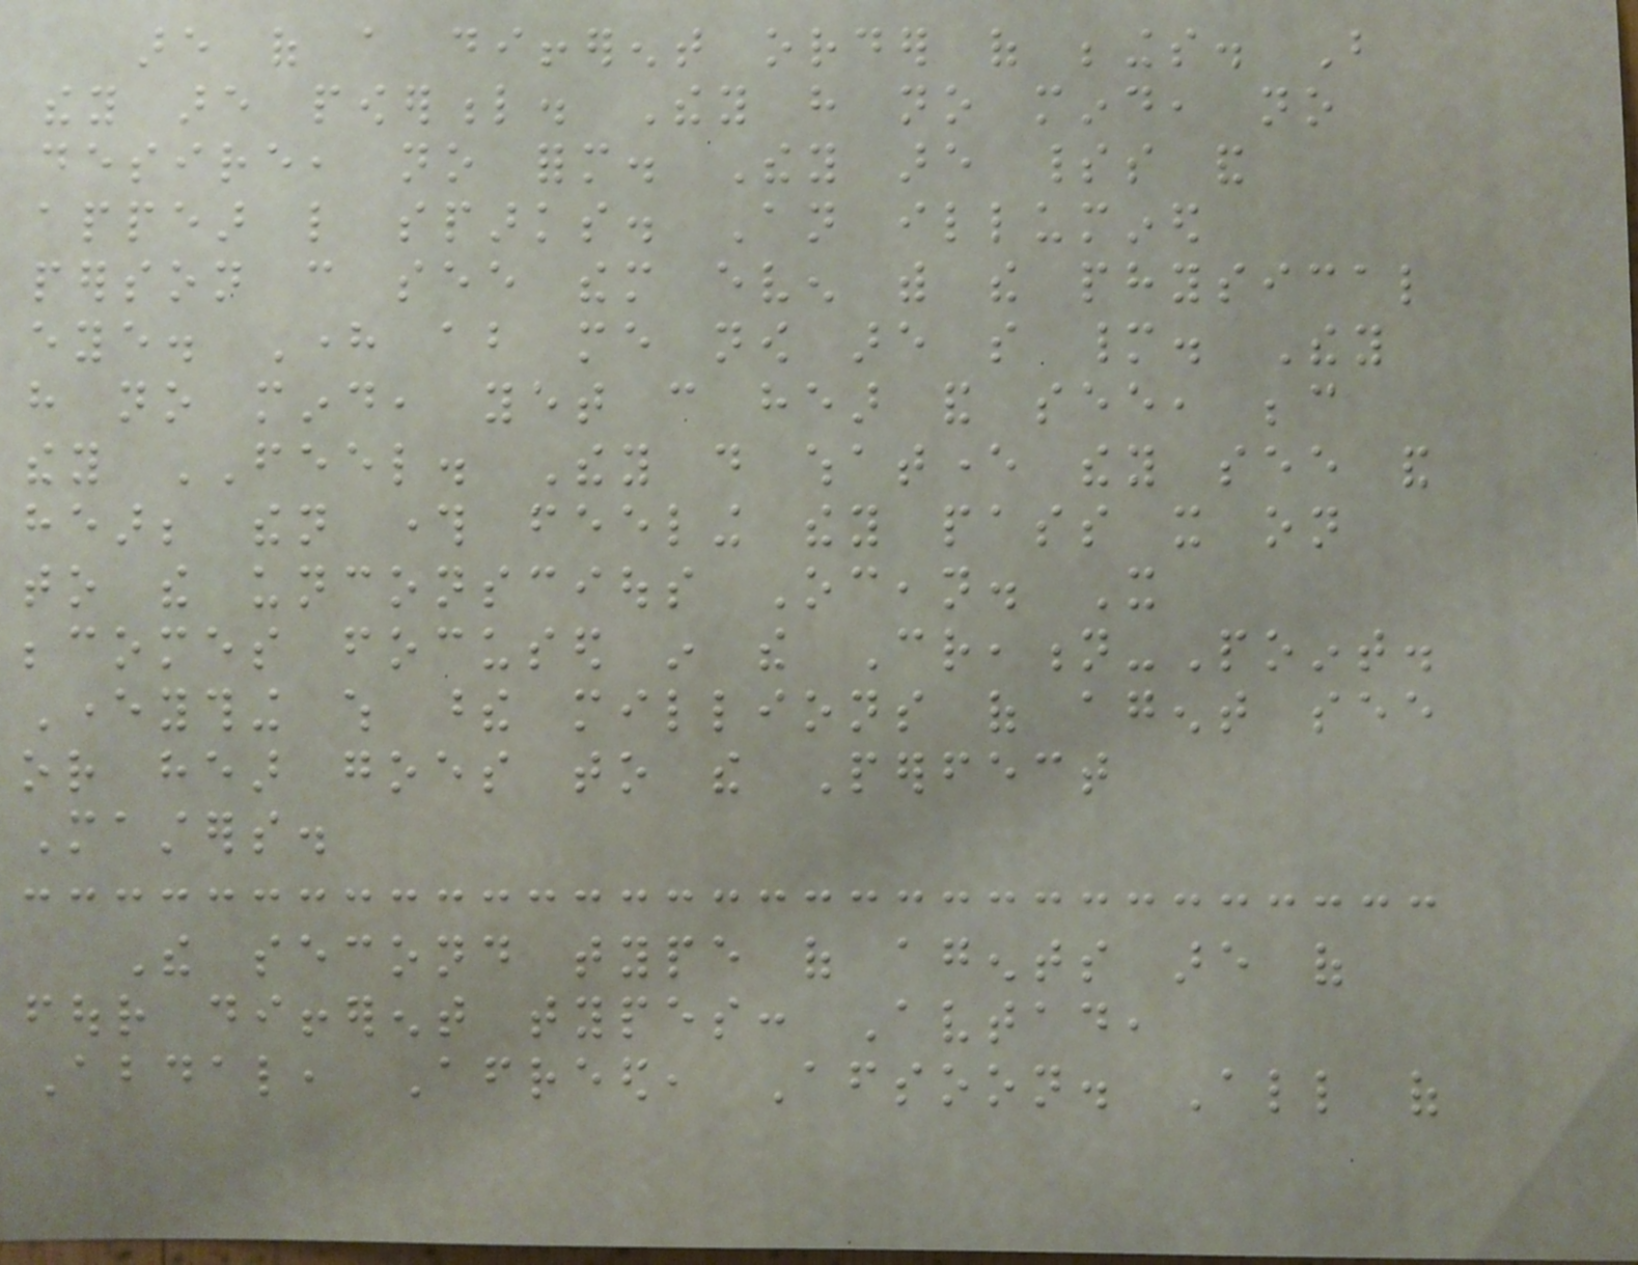are of a different order of beings. But
they are powerful. They have no mind, no
desire, no form. They are spirits and
appear like sparks. An illumined
person can see them even with the physical
eye. Here about me now are so many. They
have no mind, yet can hear and see, because
they FEEL. They do whatever they see and
hear; then through feeling they pass it on
to the unconscious Ocean. It
becomes focused in the Creation-Point.
Everything which these millions of agent see
or hear goes to the Perfect
Masters.
The second type of agents are of
four different types: Avtad,
Abdal, Afreed, Afsoon. All of
